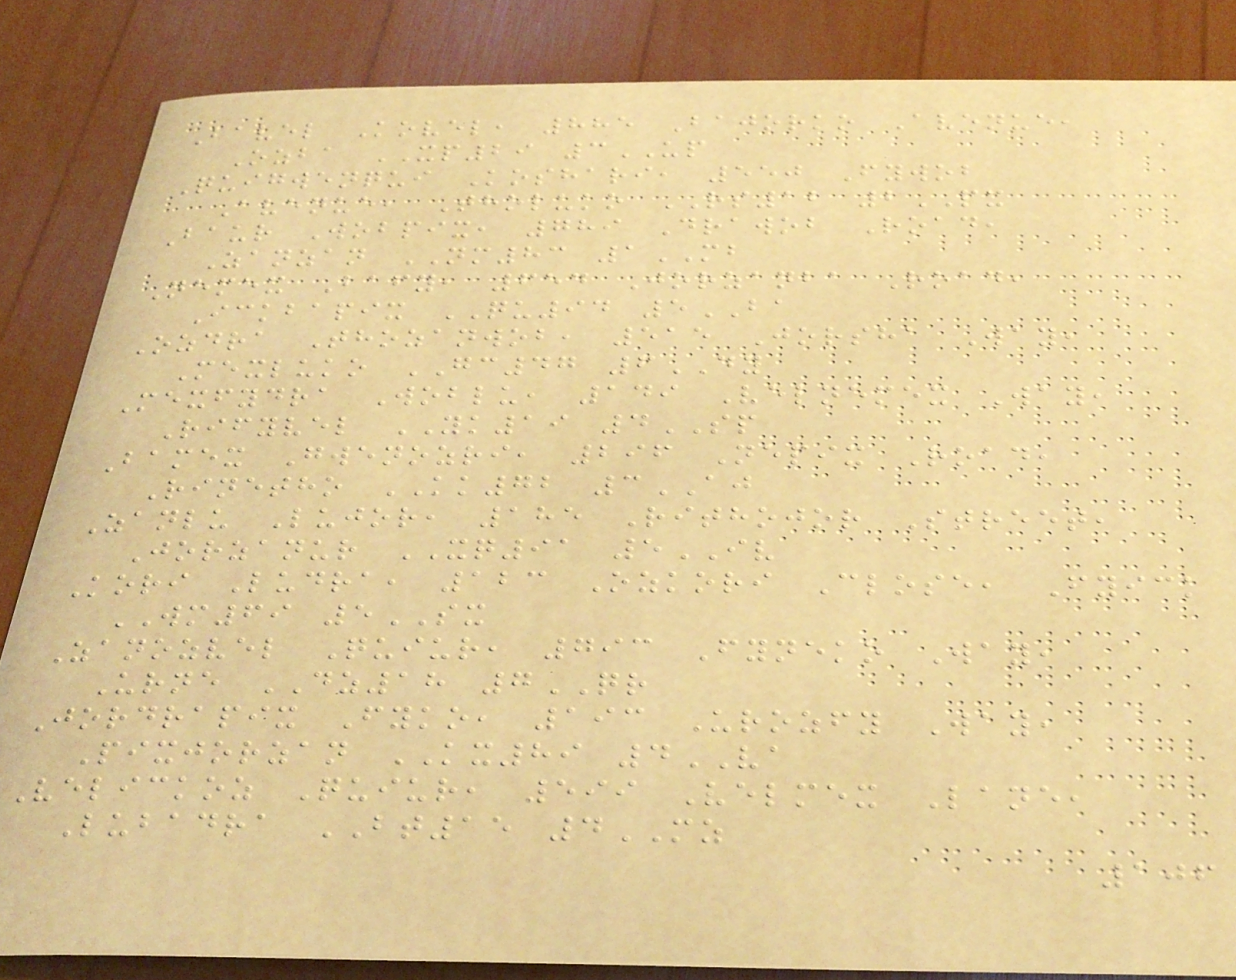Bavel Kovel, 885 Bajorko Avenue,
Ozba XP29 3UP
Quigwenqui Koshari, 550 Fywob
Avenue, Tholuko RS12 2PX
Baur Wobpix, 789 Drawob Road,
Zanzan NM83 1MB
Nemex Bafy, 654 Jorzanba Road,
Ickbapix QU94 5BA
Ozdra Thozanwob, 515 Jorsha Way,
Mexluko GC47 6DY
Mexfydra Woblu, 149 Velnemex Way,
Rifyvel YK19 4SP
Bamex Gwenozri, 296 Nepix Road,
Rinetho KK72 3AJ
Zanlu Lujor, 185 Rithojor Street,
Jorzanur XQ91 5IV
Kori Ludra, 123 Ozkori Close, Fyick
WM69 5SX
Zanozvel Quiur, 793 Fyneko Way,
Urne DZ18 7QR
Jordrapix Fyko, 193 Urozfy Way,
Pixjorzan KX89 4VA
Velickoz Quiur, 599 Velmex Lane,
Lubadra BT15 4MZ
106
